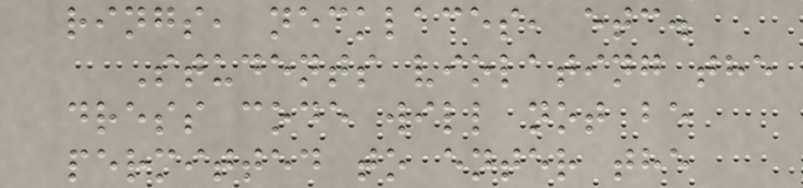rings, necklaces, etc.
Students violating the
dress code will not be
permitted to enter the
